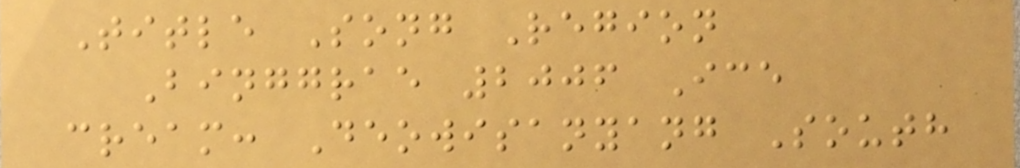Title Song Region
Binggrae 2006 Ice
cream: Deowisanyang South
